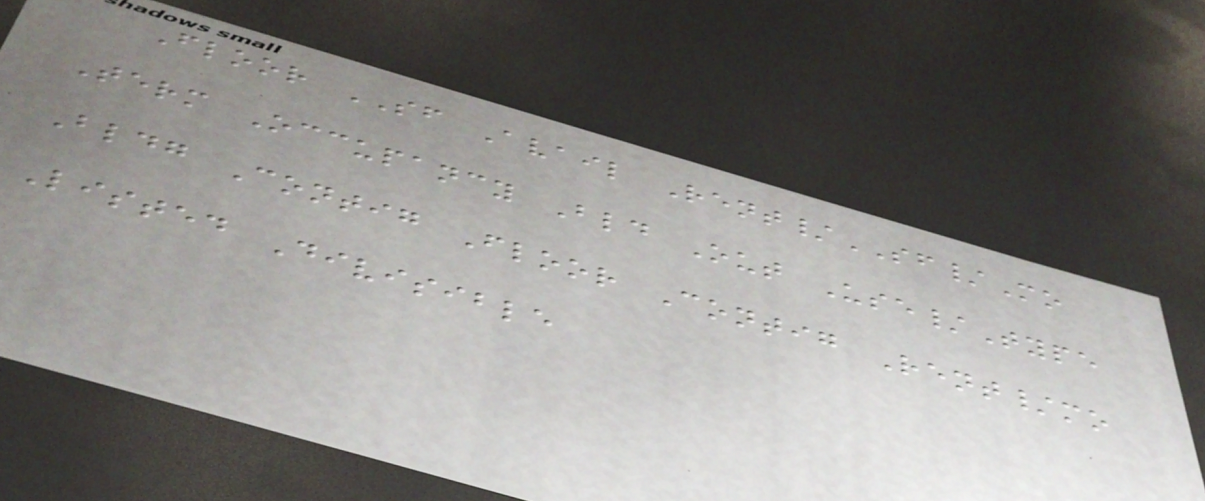Floor SF Avail Rent/SF/Mo
Term Occupancy Bld Out Use/Type
Bldg Contig Floor Contig Rent/mo
Listed Divisible
